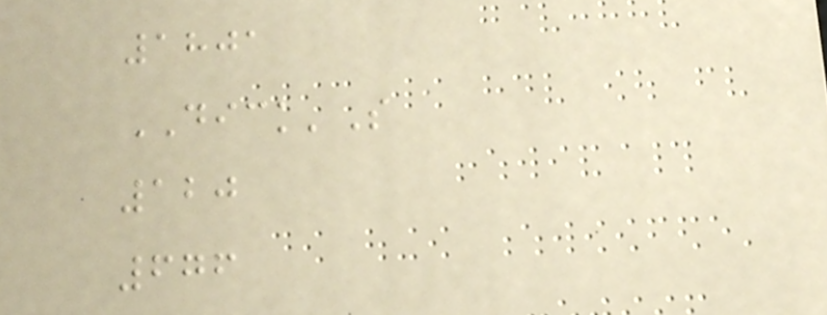1801
DICK'S
120
676
